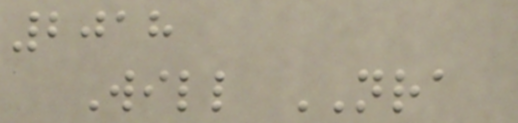2018
Will NRA
